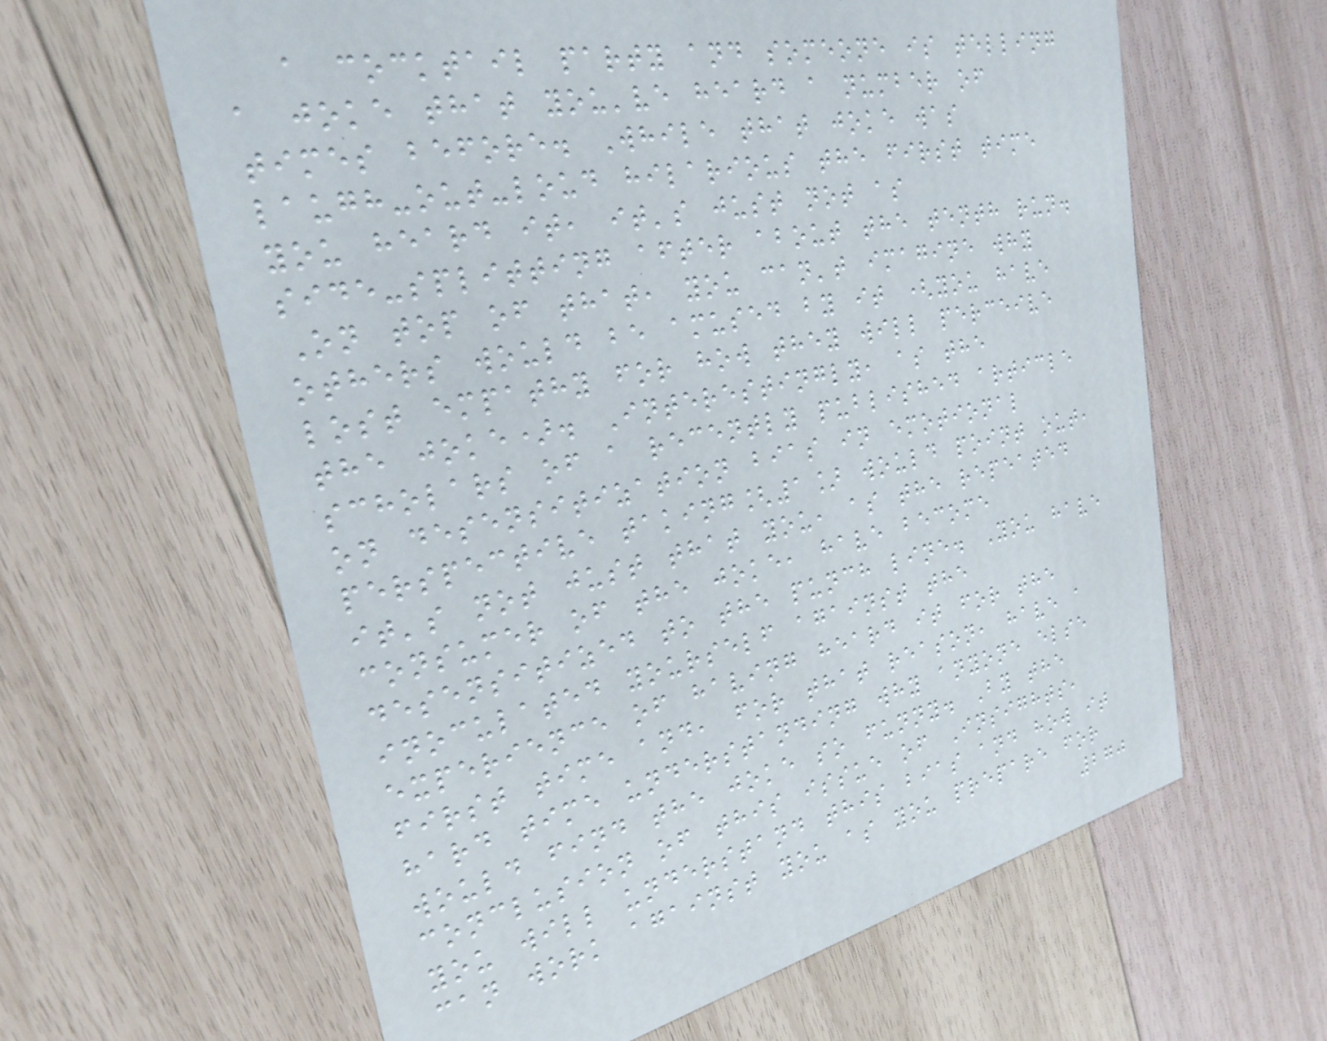a cocktail party and someone is telling
a joke that you've heard a number of
times before. While that joke was
laugh-out-loud hilarious the first time
you heard it, it's just not as
side-splitting after about the tenth run.
On top of that, you can't imagine why
others would be amused by it (you have
lost empathy for how they will perceive
the joke). Interestingly, as the
scholars of a recently published article
on desensitization bias in emotional
perspective taking[1] would point out,
it's not just that you, as the repeated
consumer of the joke, have become
desensitized to the punch line. You have
inoculated yourself against the
experience of having heard it for the
first time and, for that reason, have a
hard time understanding why anyone else
would find the joke so funny. By the
conclusion of this issue of Insights,
you will understand this bias and how it
can work against you as you prepare for
270
